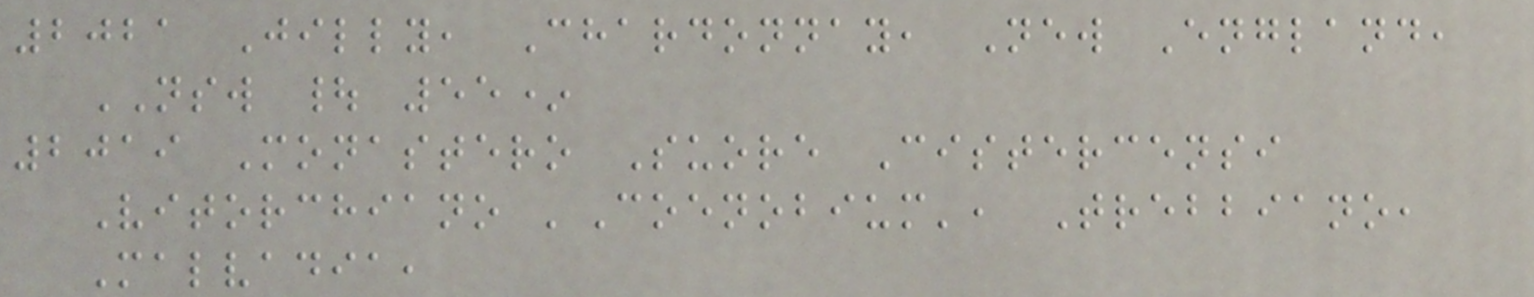2021 Jilly, Chardonnay, New England,
NSW | 55*
2019 Monastero Suore Cistercensi
Vitorchiano 'Coenobium', Trebbiano,
Malvadia,
